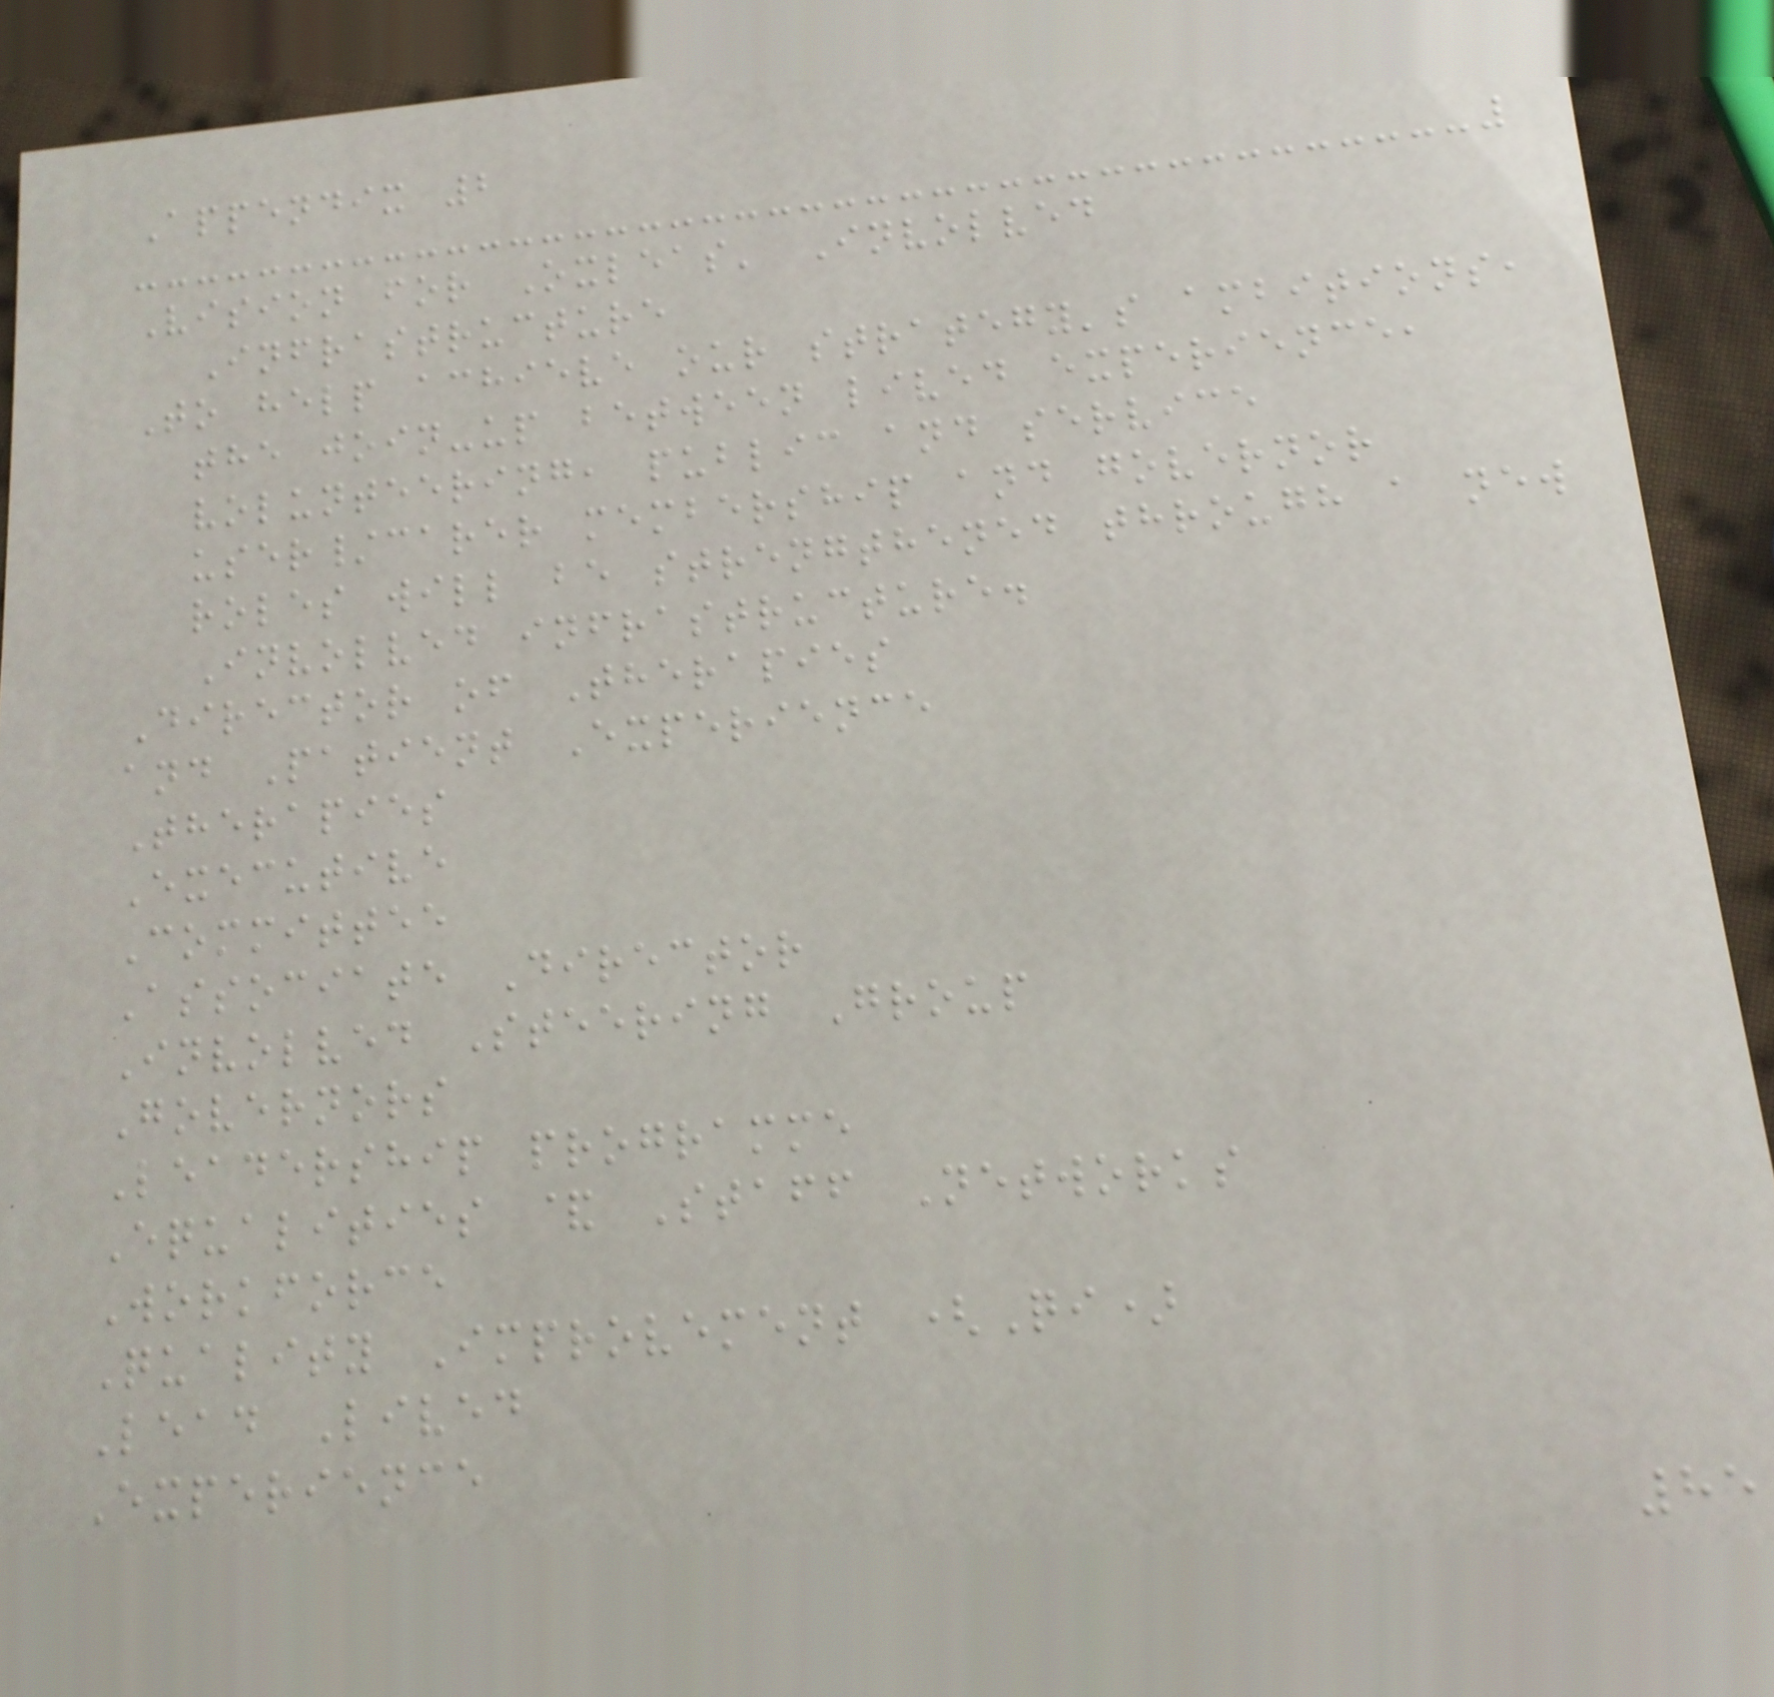Appendix 2
Vision for Oxleas' Involved
Infrastructure
To help achieve our strategy's ambitions,
the join-up between lived experience,
volunteering, public and service
user/carer membership and governor
roles will be strengthened through a new
Involved infrastructure.
Director of Therapies
and Patient Experience
Therapies
Executive
Committee
Associate Director
Involved Steering Group
Governors
Leadership programme
Equalities & Staff Networks
Workforce
Quality Improvement (Qi)
Lead Lived
Experience
85
